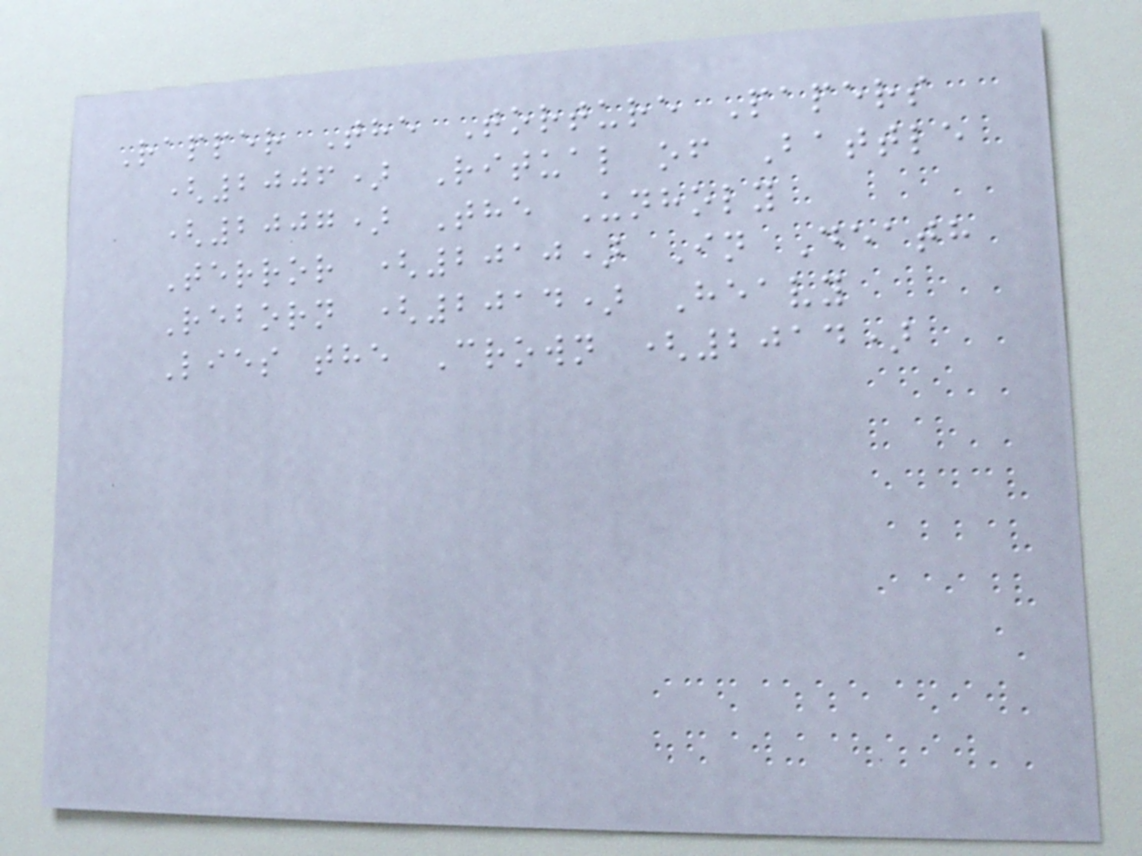Rapper The Torture Papers
(2006) Ritual of Battle
(2007) The Unholy
Terror (2010) In Death
Reborn (2014) Heavy
Lies the Crown (2014)
